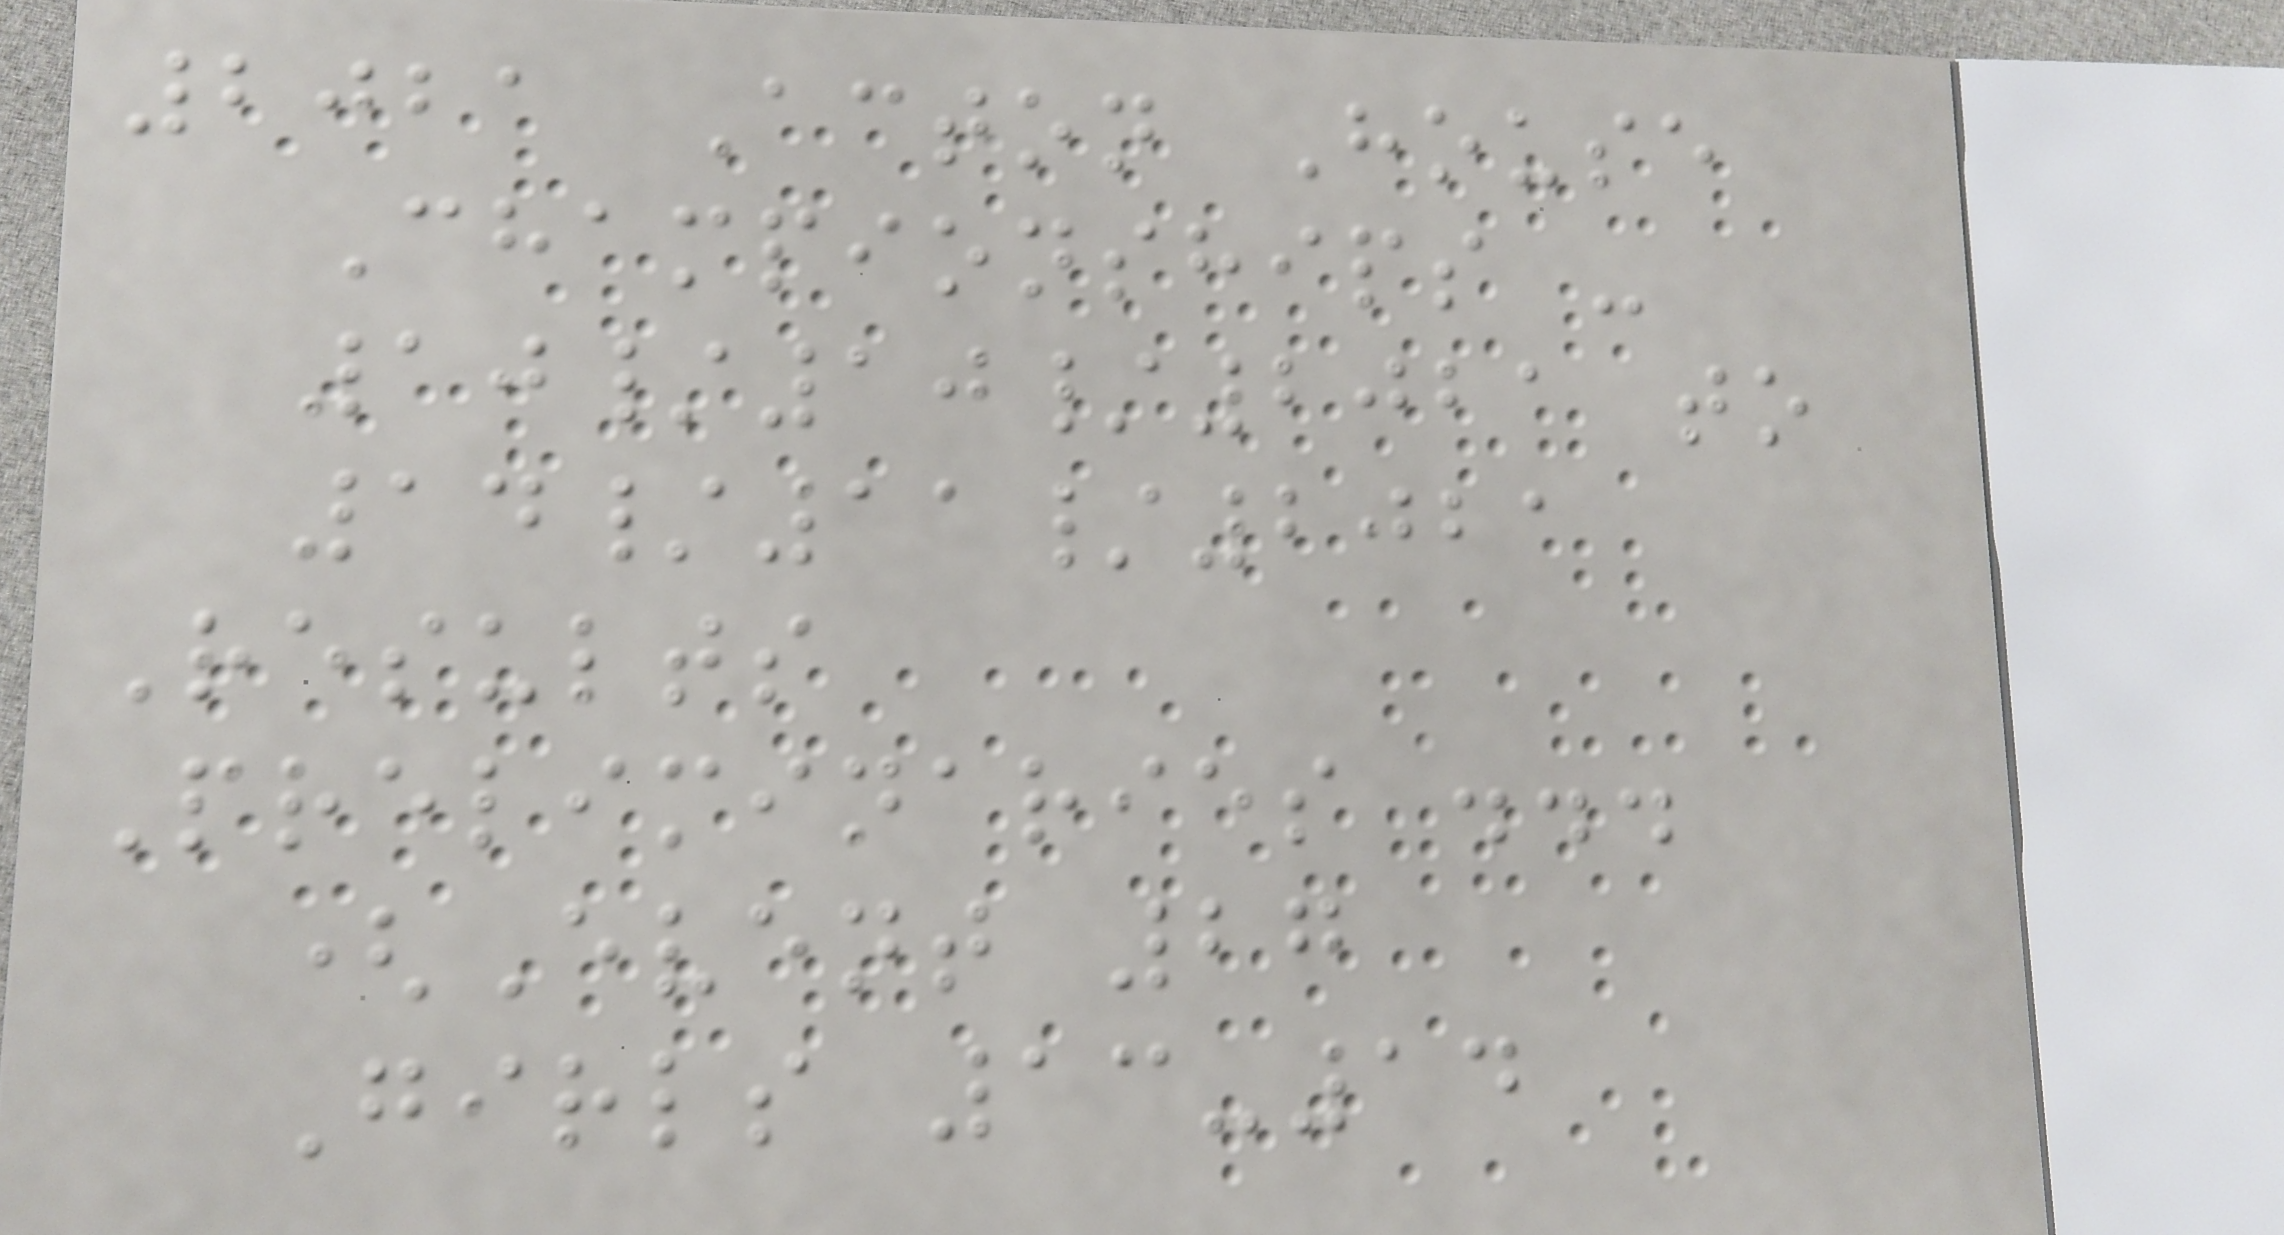2021 Acton House
Championships -
10/10/2021 to
14/11/2021
Results
Preliminaries ...
(Event 27
Girls 13-14
